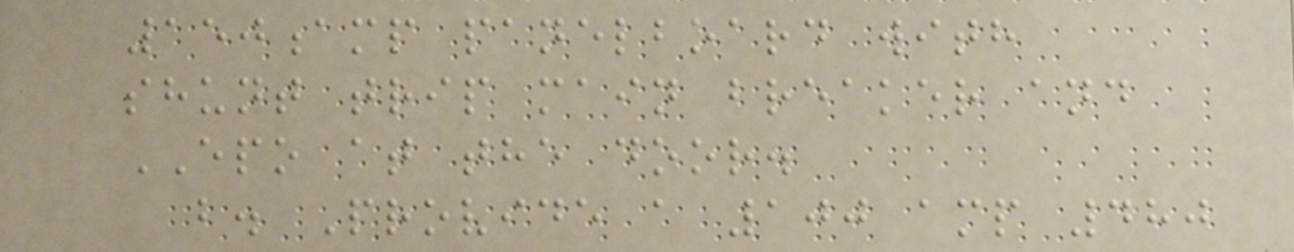150amp panelboard with
shunt trip main breaker and
EPO at the door.
b. Provide a 100 amp 480
